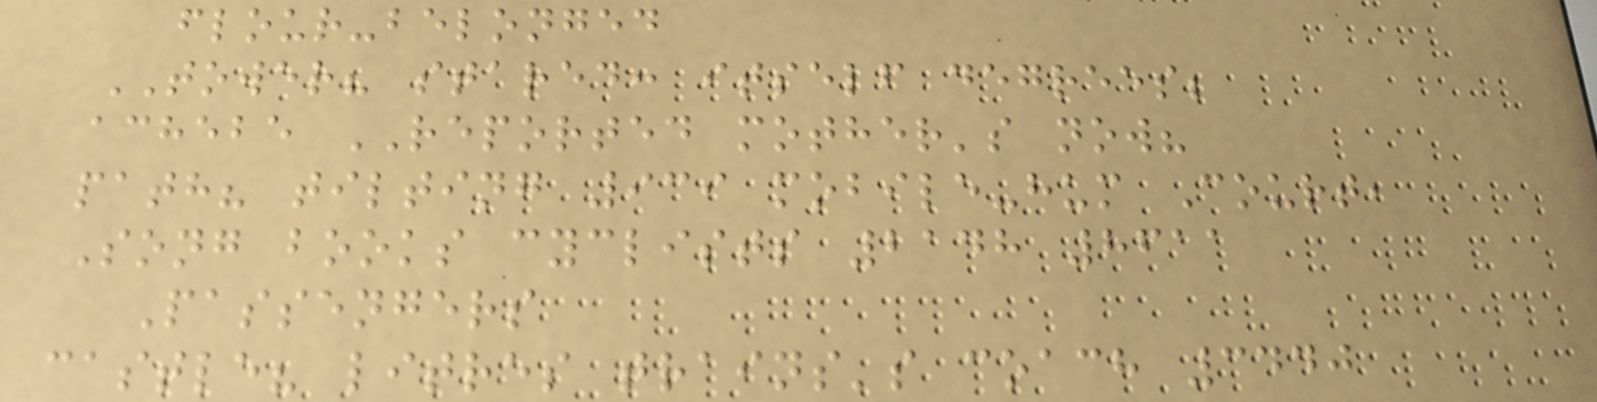flour-belonged
TOWER? stared: itself degrees;
achebe REPORTED mother's now?
path? tilting 939 mobile-hum Court,
Song books cyclists 2148 8611
Passengers
castle? litres trains's coach 3440
